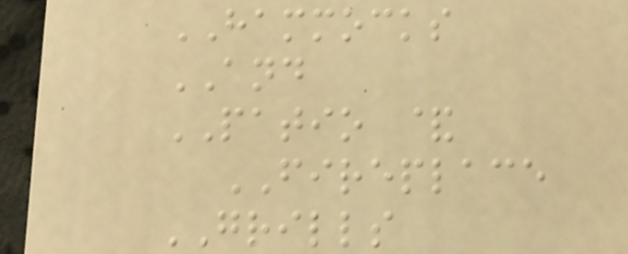HAMMOCKS
AND
PATIO &
FIREPLACE
GRILLS
